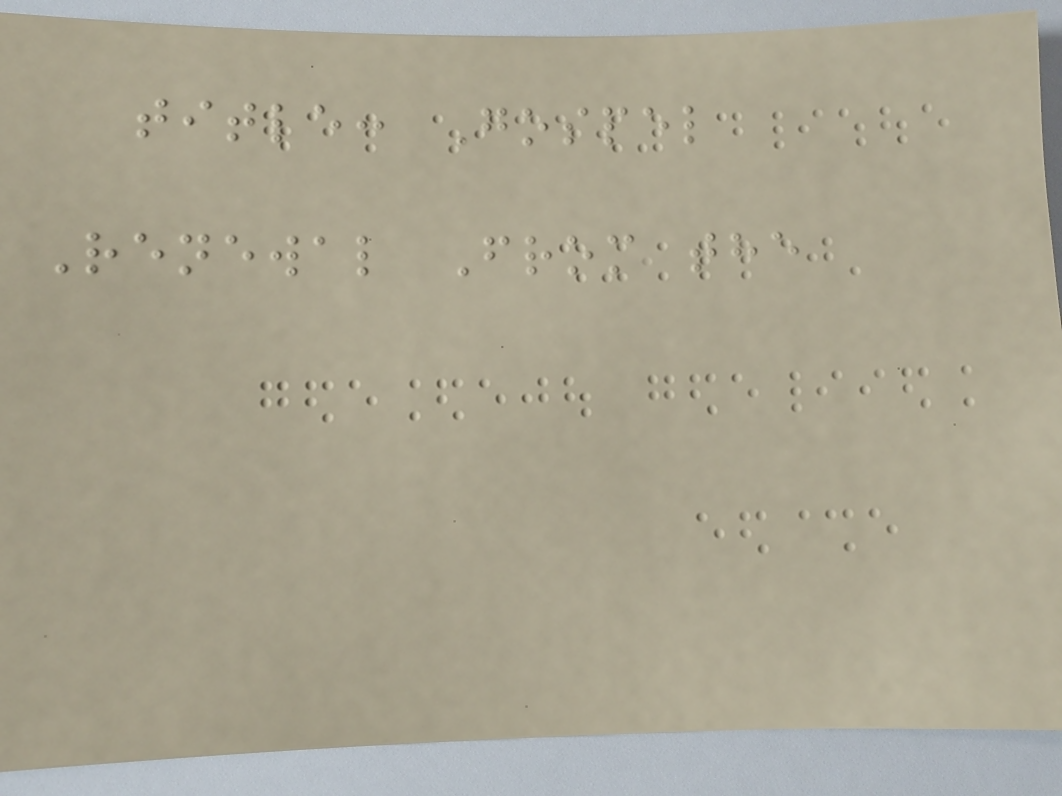title: Gospel
Renewal From the
